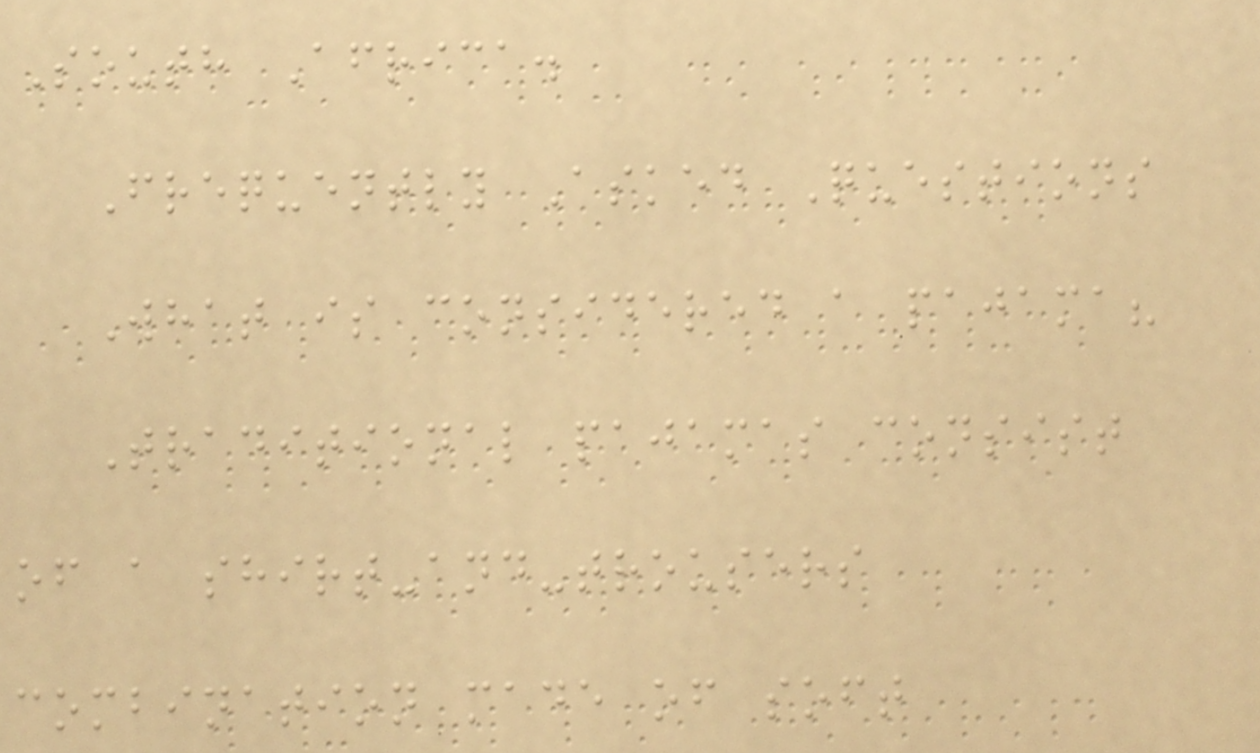South Africa.
Frequently Asked Questions
What is considered a pajama?
Traditional pajamas consist
of a shirt-and-trousers
combination made of soft
